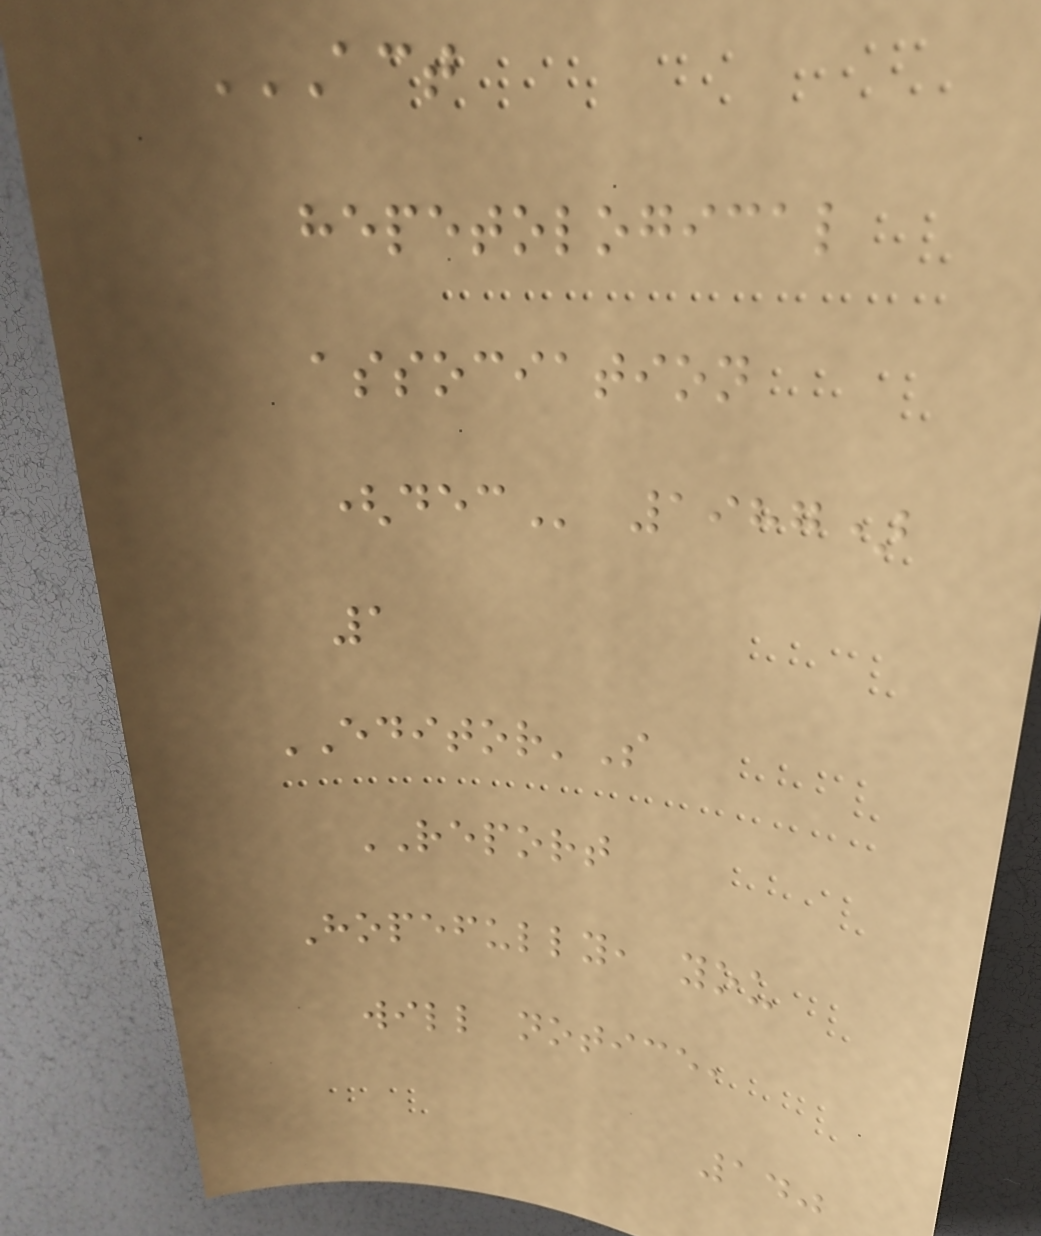ACT
HEPETOLOGICAL
ASSOCIATION
(DEC 1987)
1
EDITOR'S
REPORT
Hopefully, you
will notice,
140
